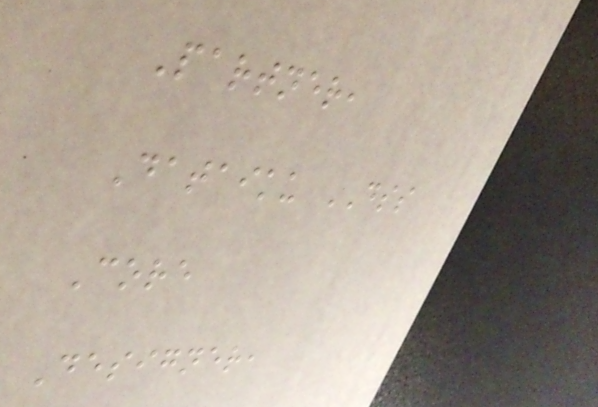Partner,
Dataiku DSS
Core
Designer,
